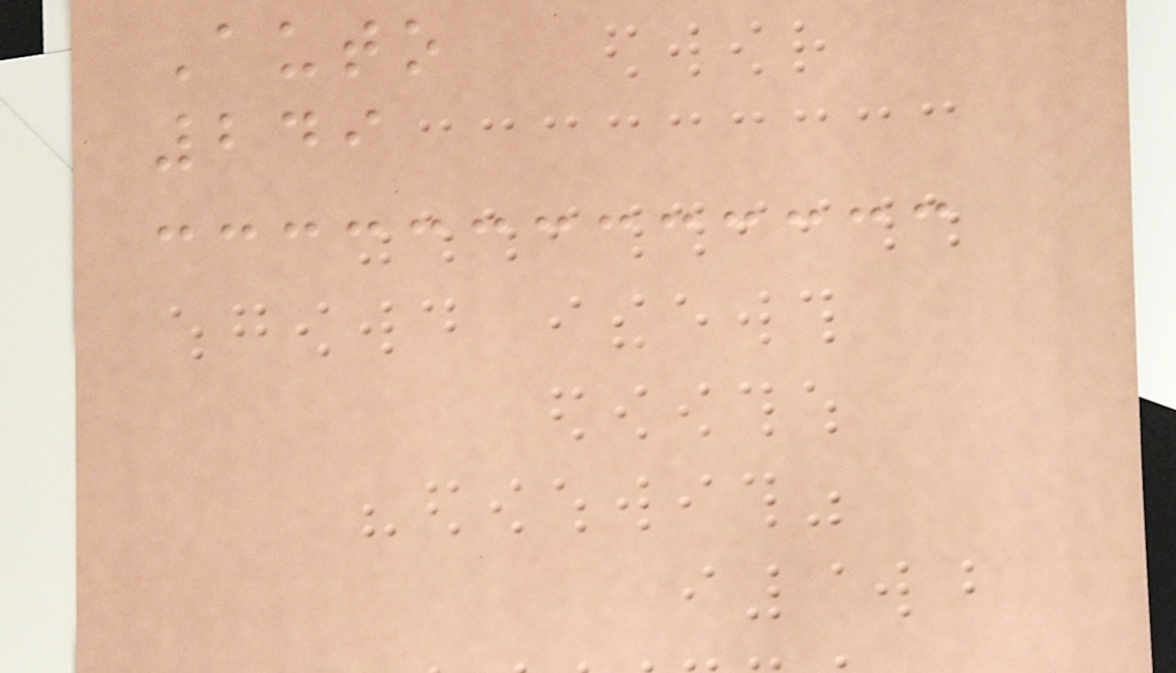Auto
249
